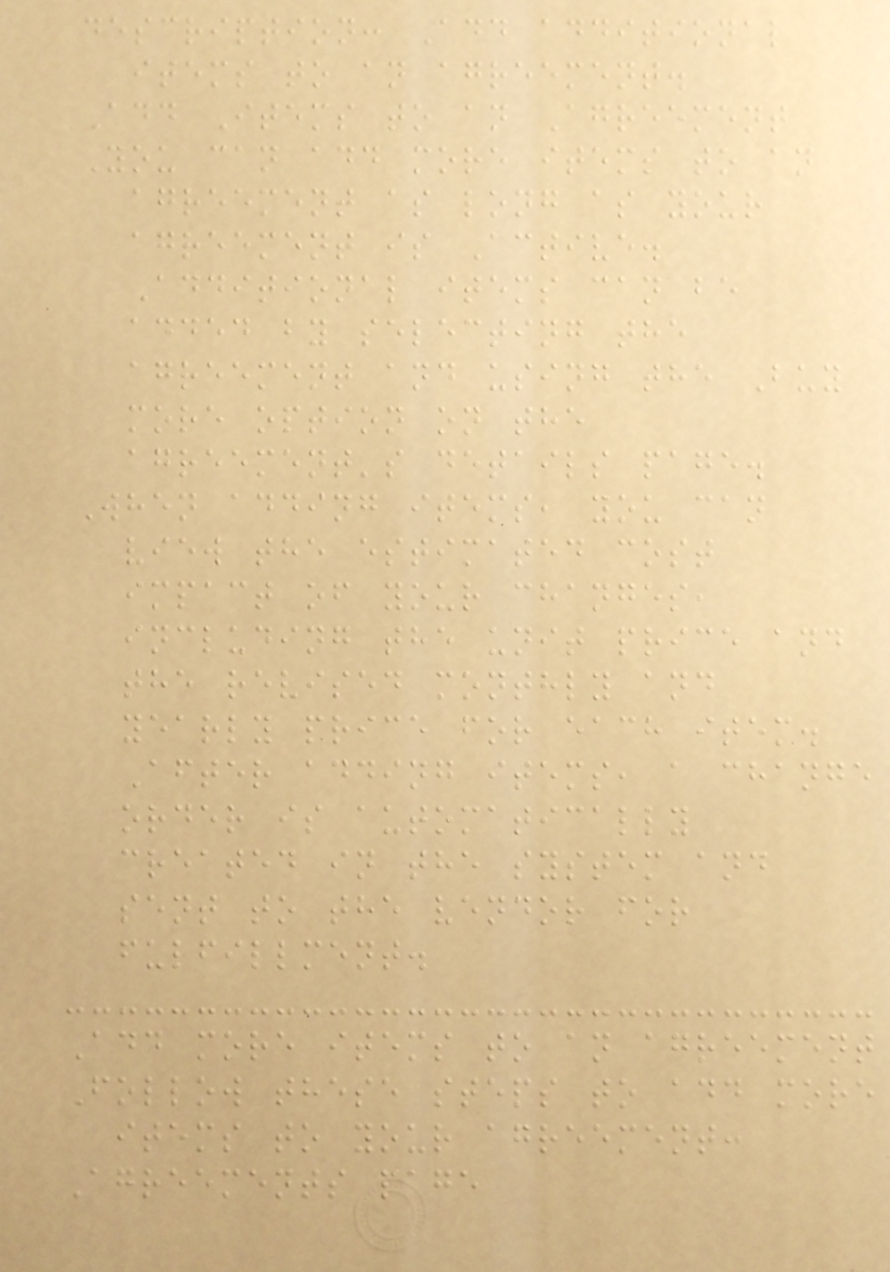description: Add additional
items to an agreement.
Add Items to an Agreement
You can add more items to an
agreement as long as your
agreement is Active.
Additional items can be
added by selecting the
agreement and using the Buy
more option on the
agreement's details page.
When adding items, you can
view the estimated cost
impact of your changes,
including the unit price and
the revised monthly and
yearly price for each item.
After adding items, a change
order is automatically
created in the system and
sent to the vendor for
fulfillment.
Add more items to an agreement
Follow these steps to add more
items to your agreement:
Agreements page
